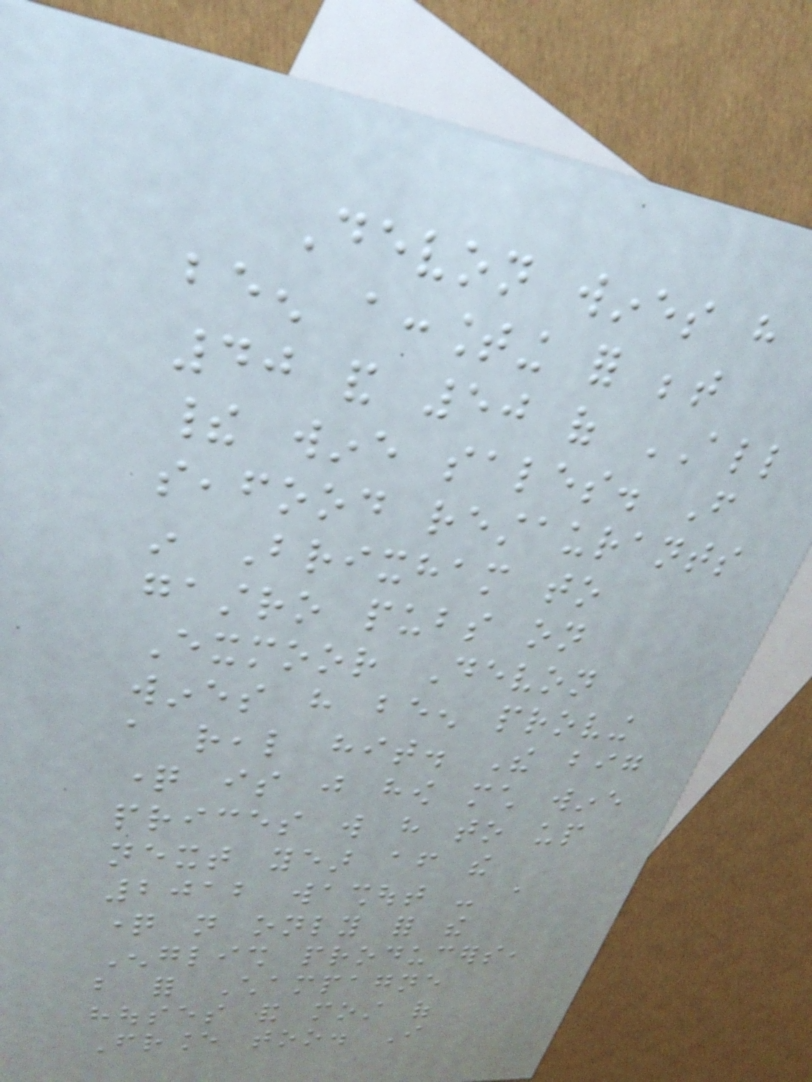Devon wines have
been accounting for between
40 and 50 of ALL
their wine sales. From
seafood restaurants
in Brixham to
gastro pubs on
Exmoor Devon
wines have been proving
a real hit. The big
question is just how much wine
prices will have to up
next year after the
2012 washout - a
question not only for the
English producers,
but for Champagne
houses and most of
France too. I
